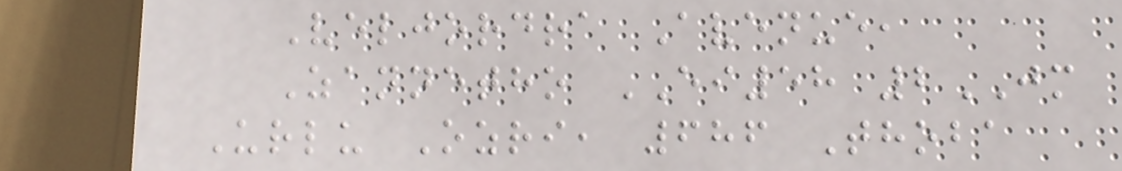Veljordra Avenue,
Zannetho EI58 2JM
Urlu Ozri, 686 Thoba
